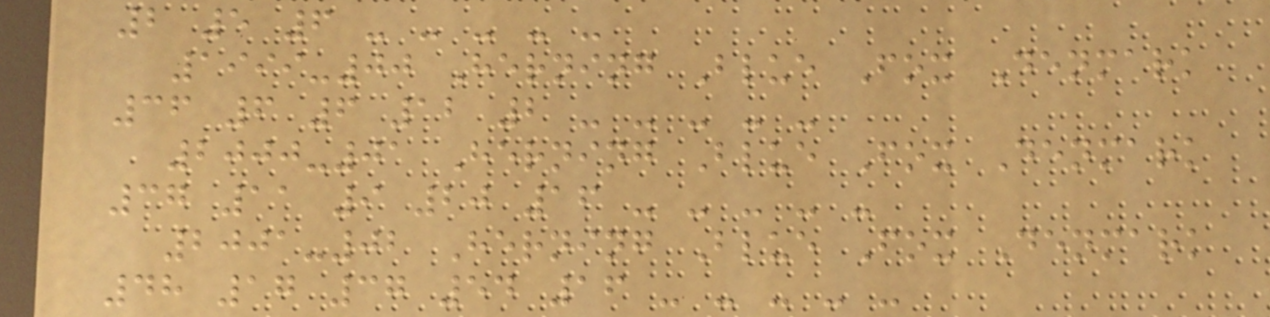2 5 6 - - - - -
1999-00 Herning Blue Fox Denmark
36 6 6 12 2 - - - - -
2000-01 Herning Blue Fox Denmark
37 11 9 20 16 - - - - -
2001-02 Herning Blue Fox Denmark
48 17 37 54 16 - - - - -
